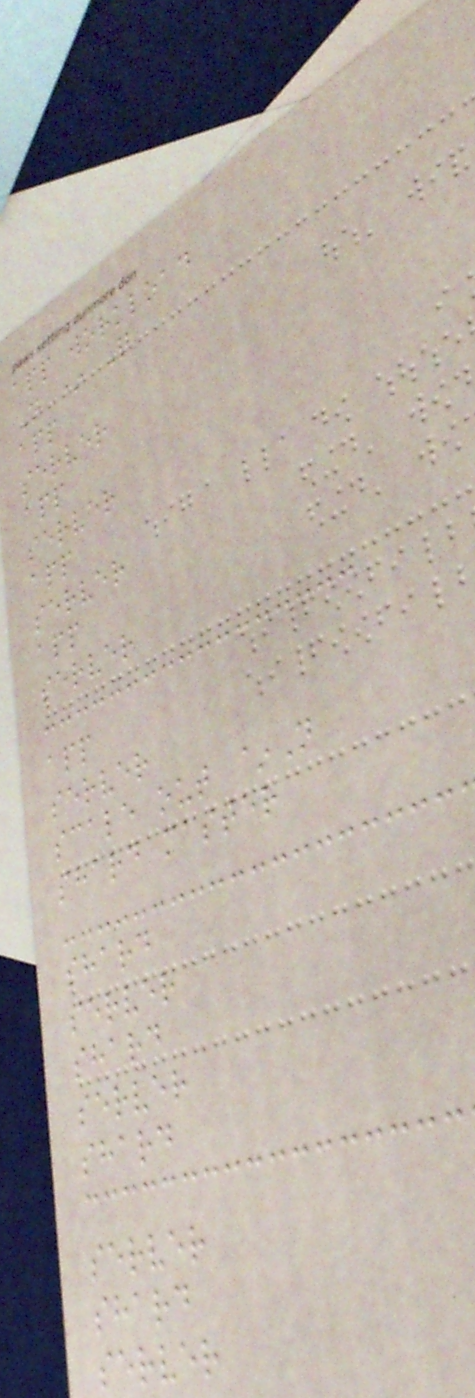app workload
N * Q
app
server
app
server
app
server
app
server
app
server
scale out ~N
shard master
shard
server
shard
server
shard
server
shard
server
